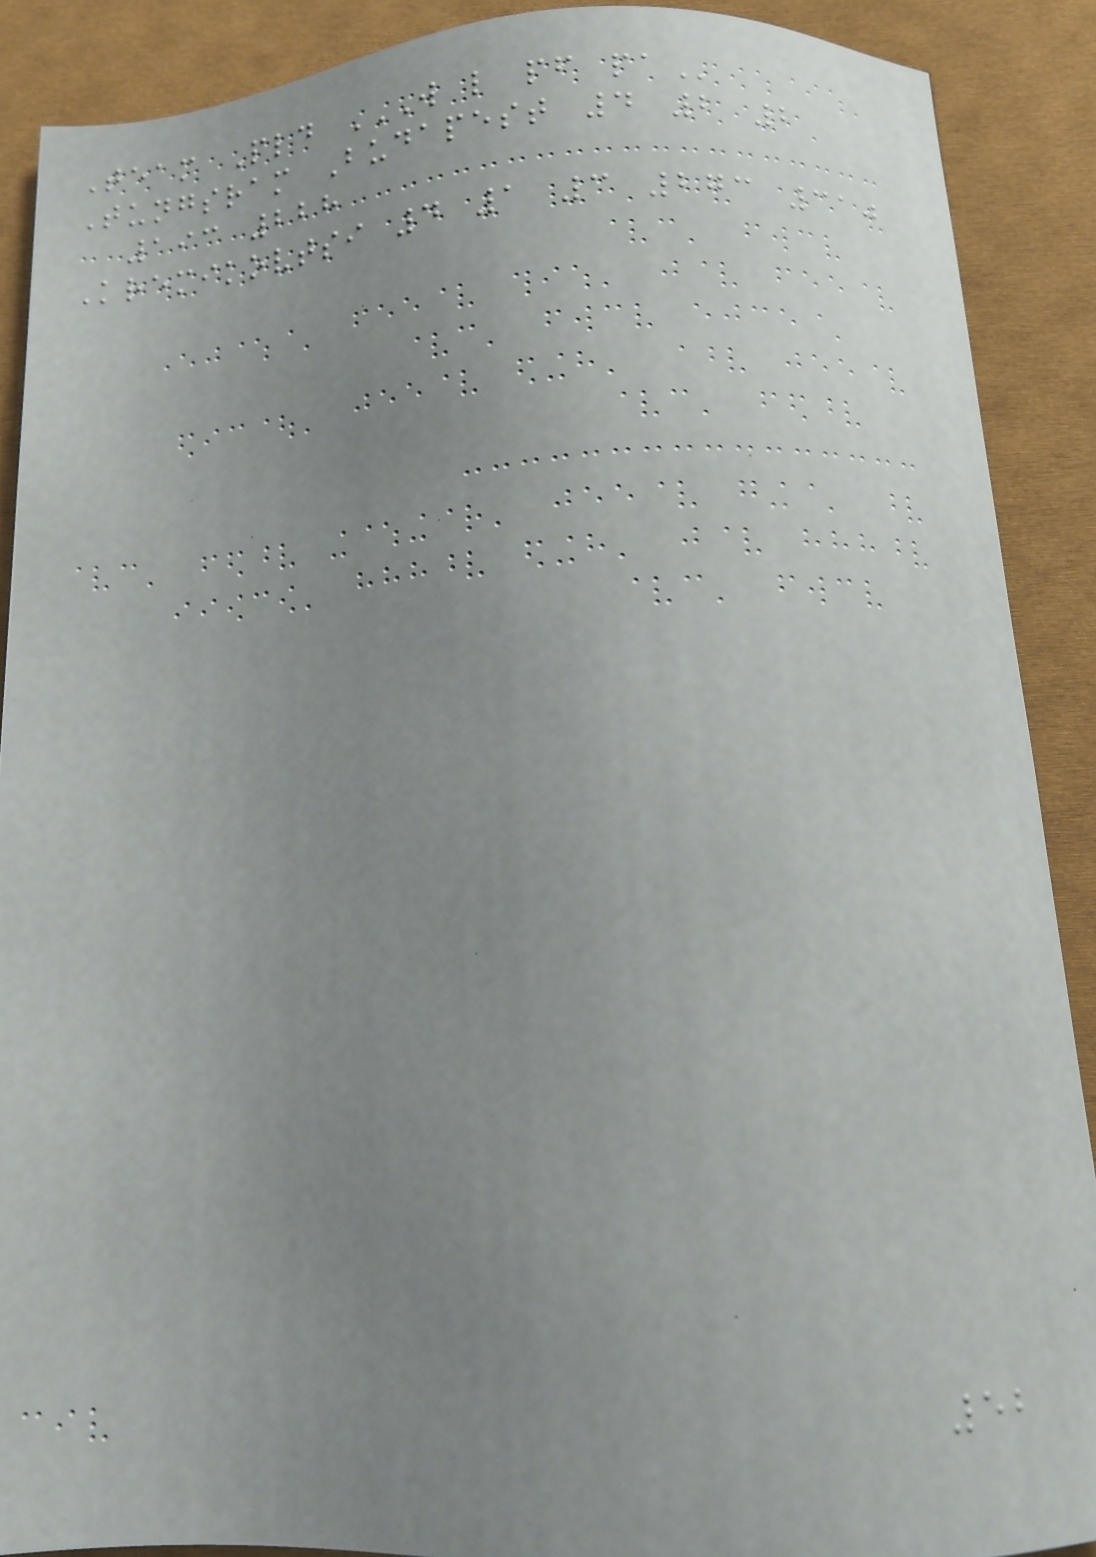Team Pld W L PF PA
Tungsram Budapest 4 2 2
193 228
Kremikovtsi 4 1 3 273 310
52
